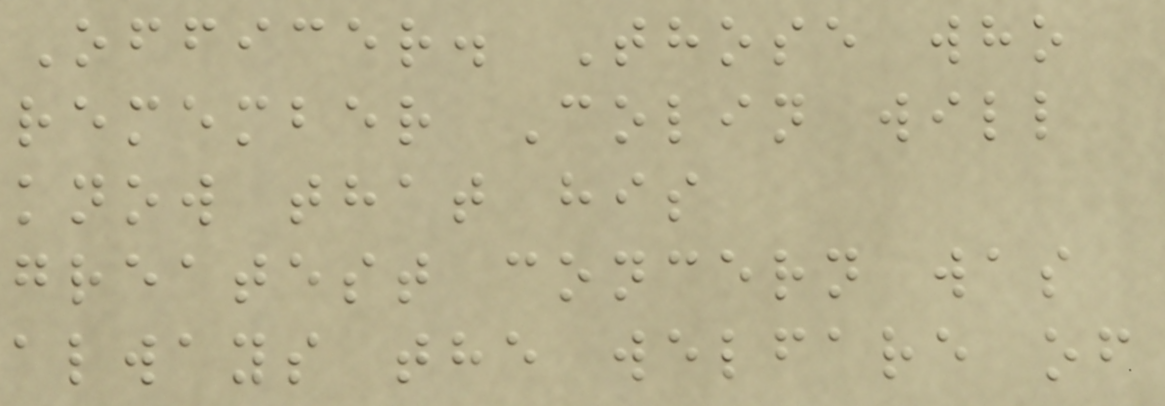Officer. Those who
remember Colin will
know that his
greatest concern was
always the welfare of
